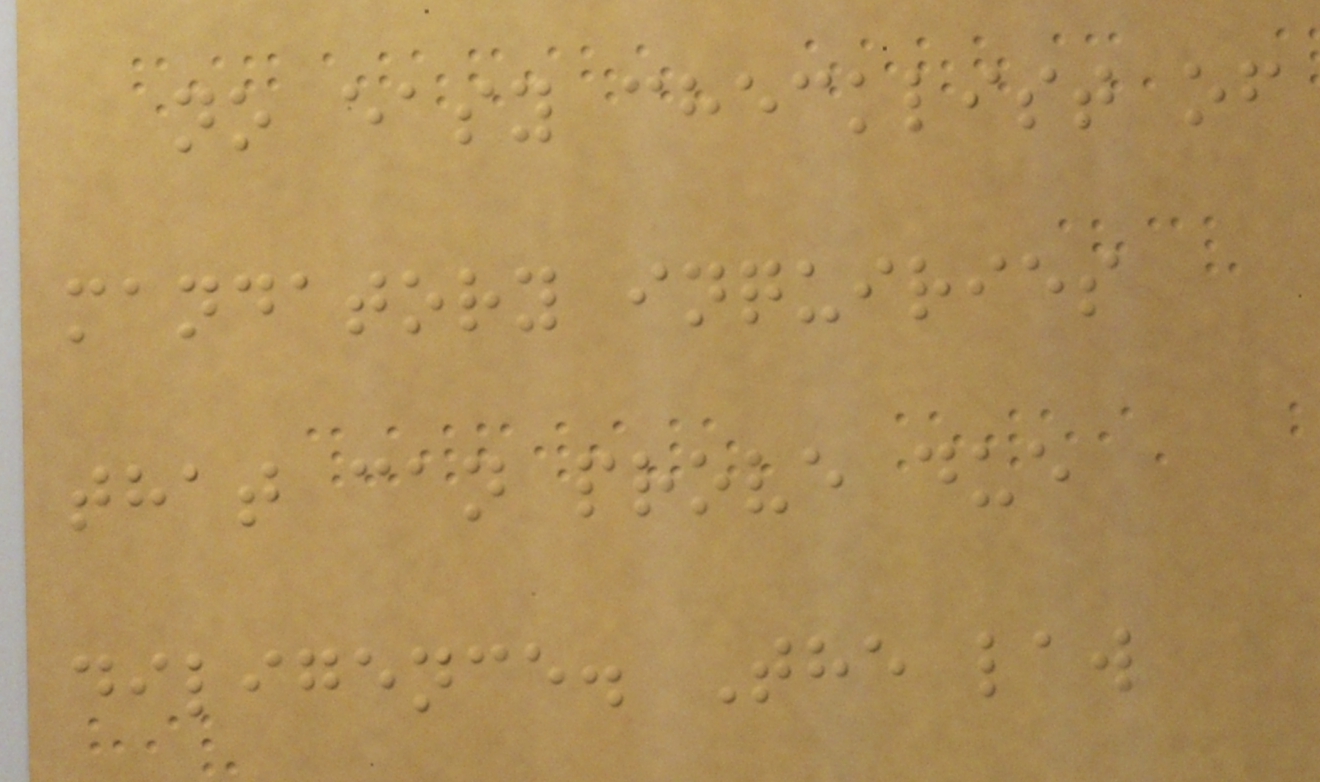no easy checklist of
mandatory inquiries
that can prove due
diligence. The law
